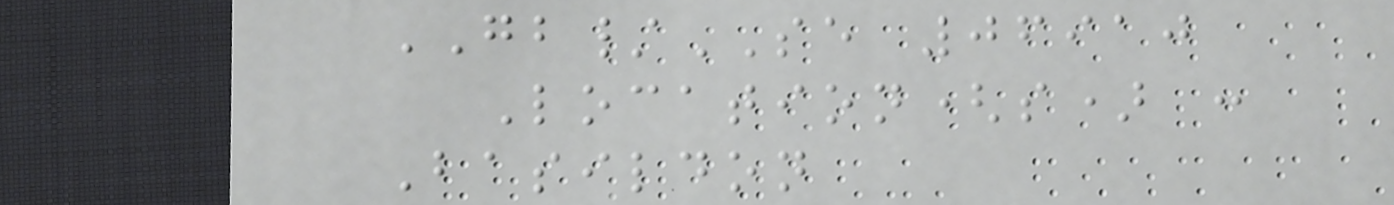GB/SE 06910
Location(s) :
Basildon
